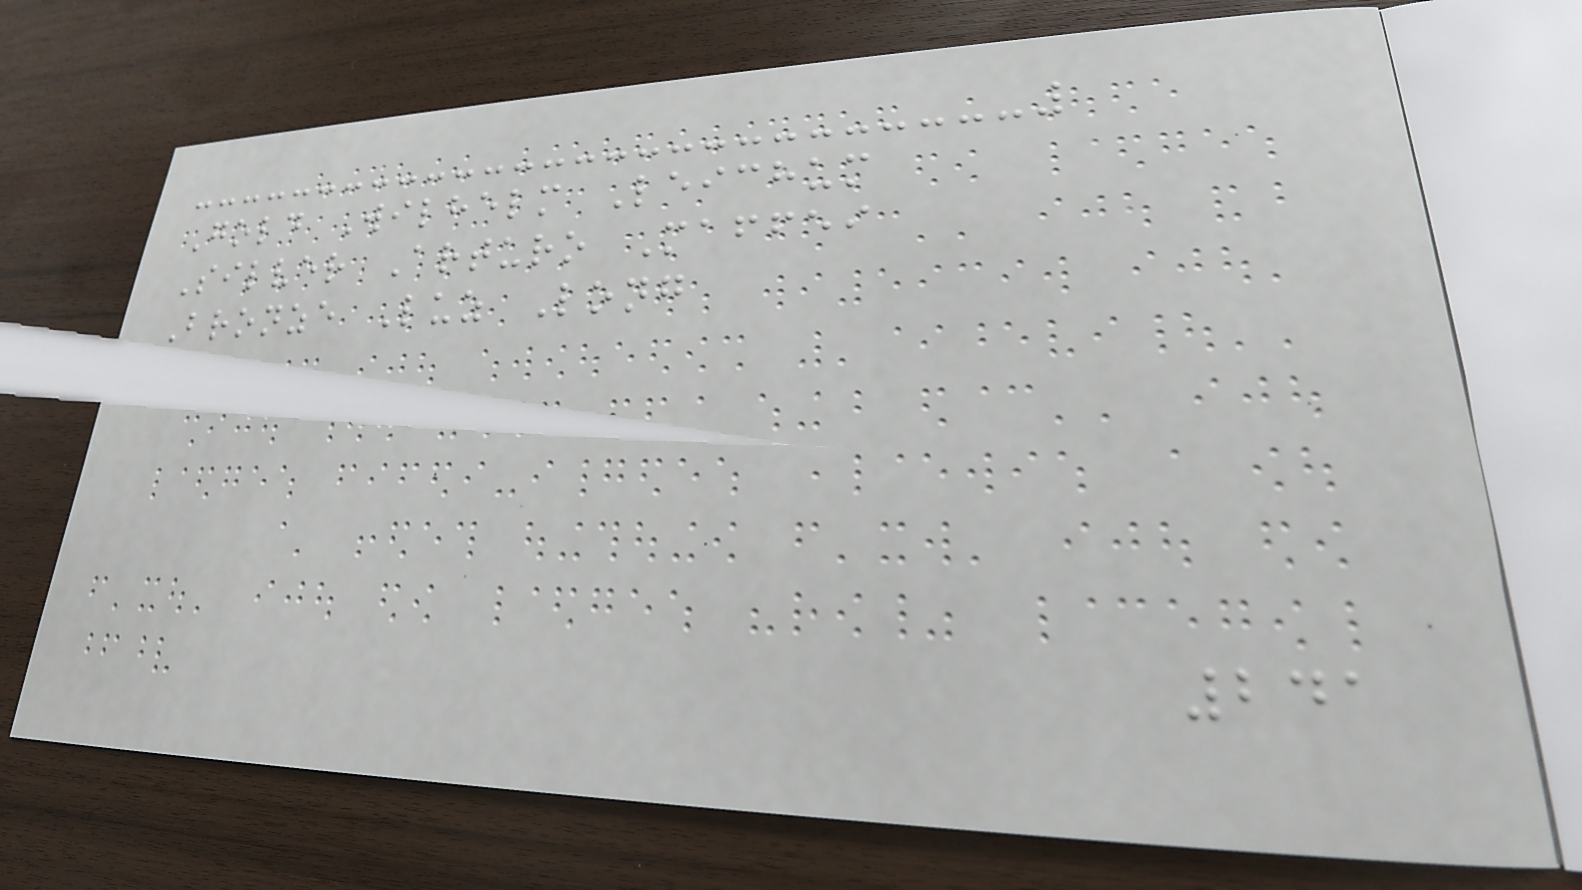Gold Wilhelm Leichum
Silver Arturo Maffei
Bronze Luz Long
241
